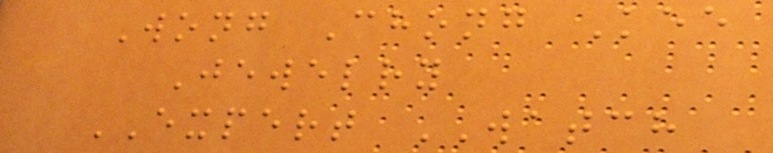Wong Chong Kee
Jewelry
EXPERT WATCH
